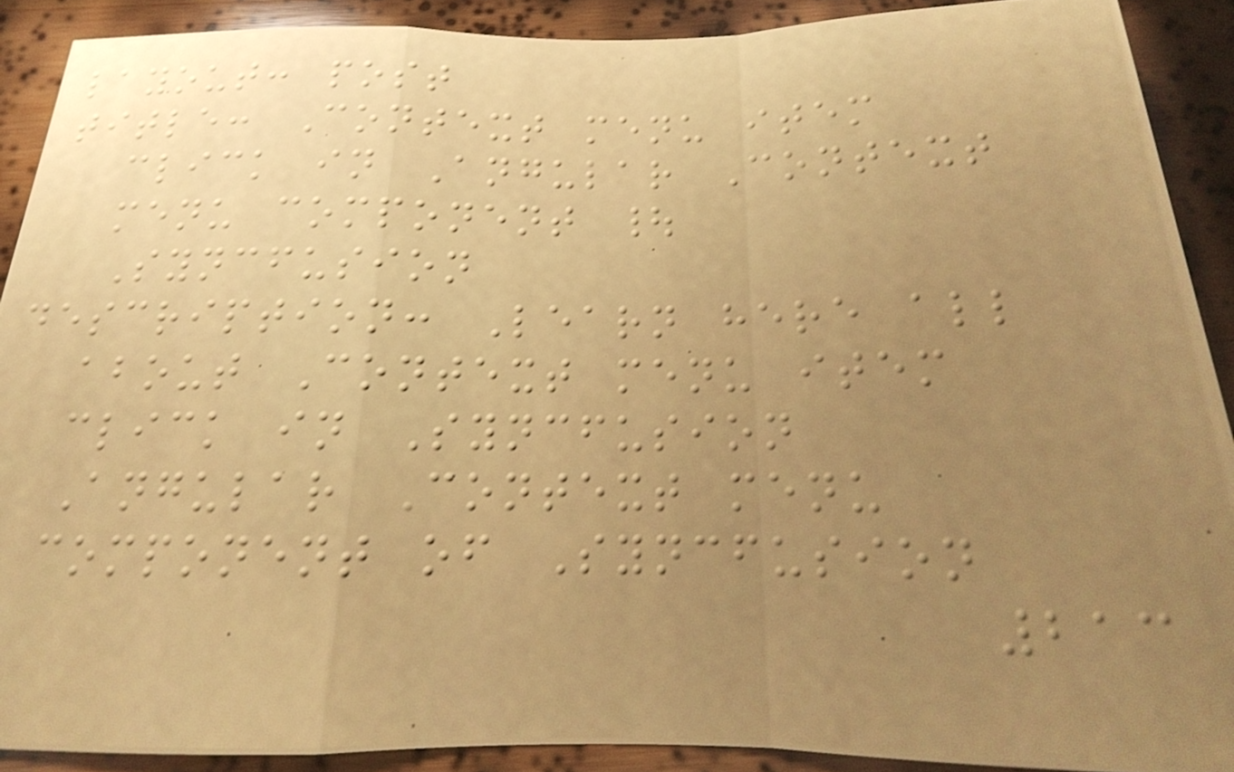layout: post
title: Context menu item
click in Angular Context
menu component |
Syncfusion
description: Learn here all
about Context menu item
click in Syncfusion
Angular Context menu
component of Syncfusion
213
